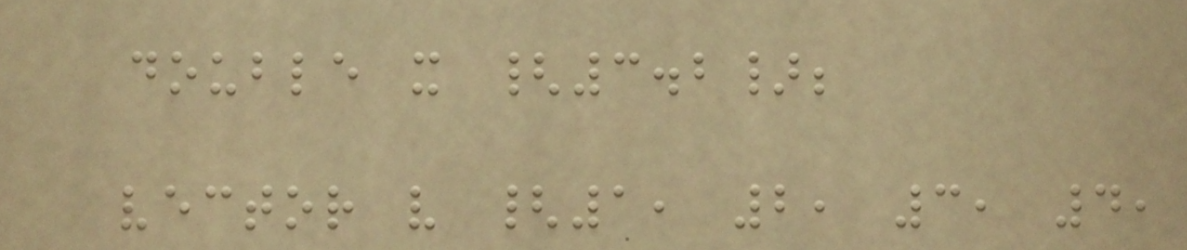double x {3.2};
vector v {1, 2, 3, 4,
